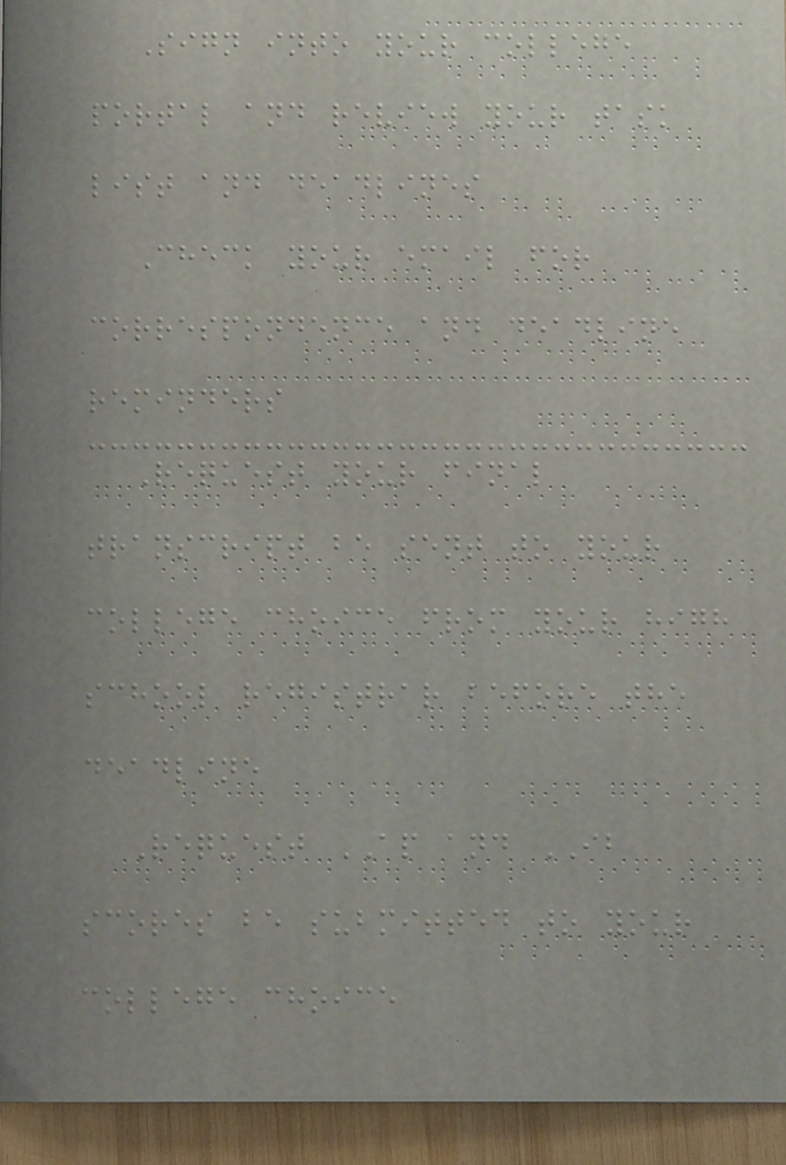Sign into your college
portal and review your task
list and deadlines
Check your email for
correspondence and deadline
reminders
Request your final
transcript be sent to your
college choice from your high
school registrar before the
deadline
Request AP and IB
scores be submitted to your
college choice
